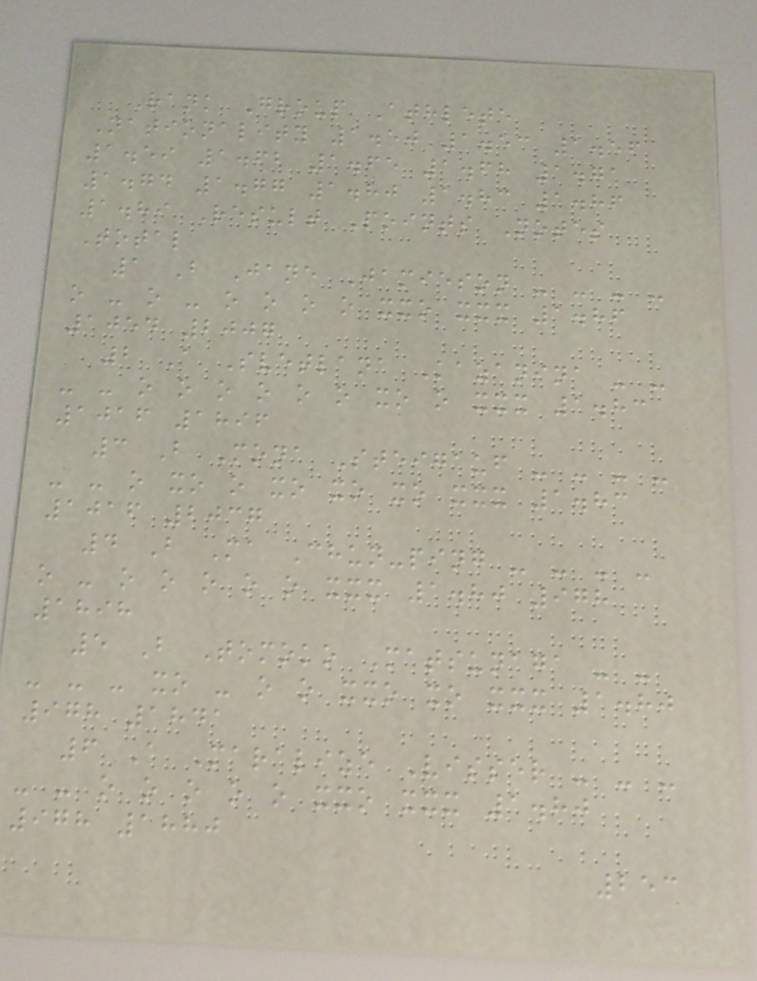Rank Group Athlete
Nationality 1.50 1.53 1.56
1.59 1.62 1.65 1.68 1.71
1.74 1.77 1.80 1.83 1.86
1.89 Result Points Notes
Total
1 B Jane Jamieson - - - -
o - o - o o o o xxo xxx 1.86
1054 2007
2 A Svetlana Kazanina - -
- - o o o o o o xo o xxx 1.83
1016 1896
3 B Mona Steigauf - - - -
- - o xo o xo xo xo xxx 1.83
1016 2037
4 B Ma Chun-ping - - - -
o - o o o o o xxx 1.80 978
1898
5 B Tomoko Matsunaga - -
- - - xo - o o xxo xo xxx 1.80
978 1841
6 A Maralize Visser - - -
- - o o o o o xxo xxx 1.80
978 1880
253
